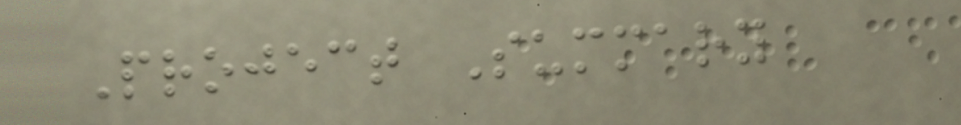Project Summary
